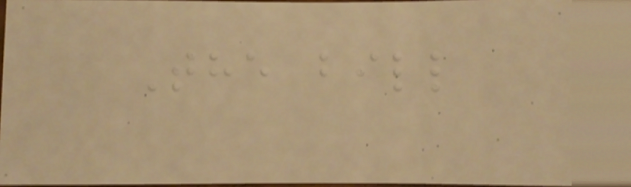The bill
